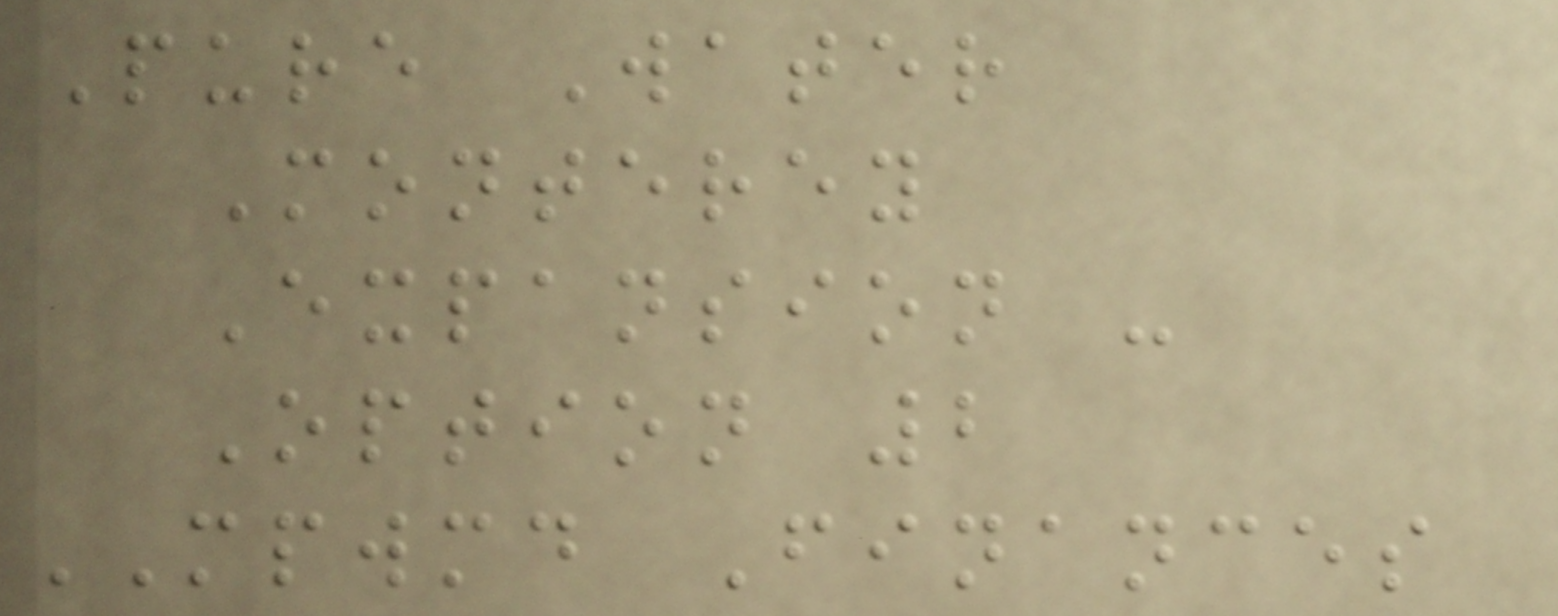Pure Water
Monterey
Expansion -
Option 2
MPWMD Finances
